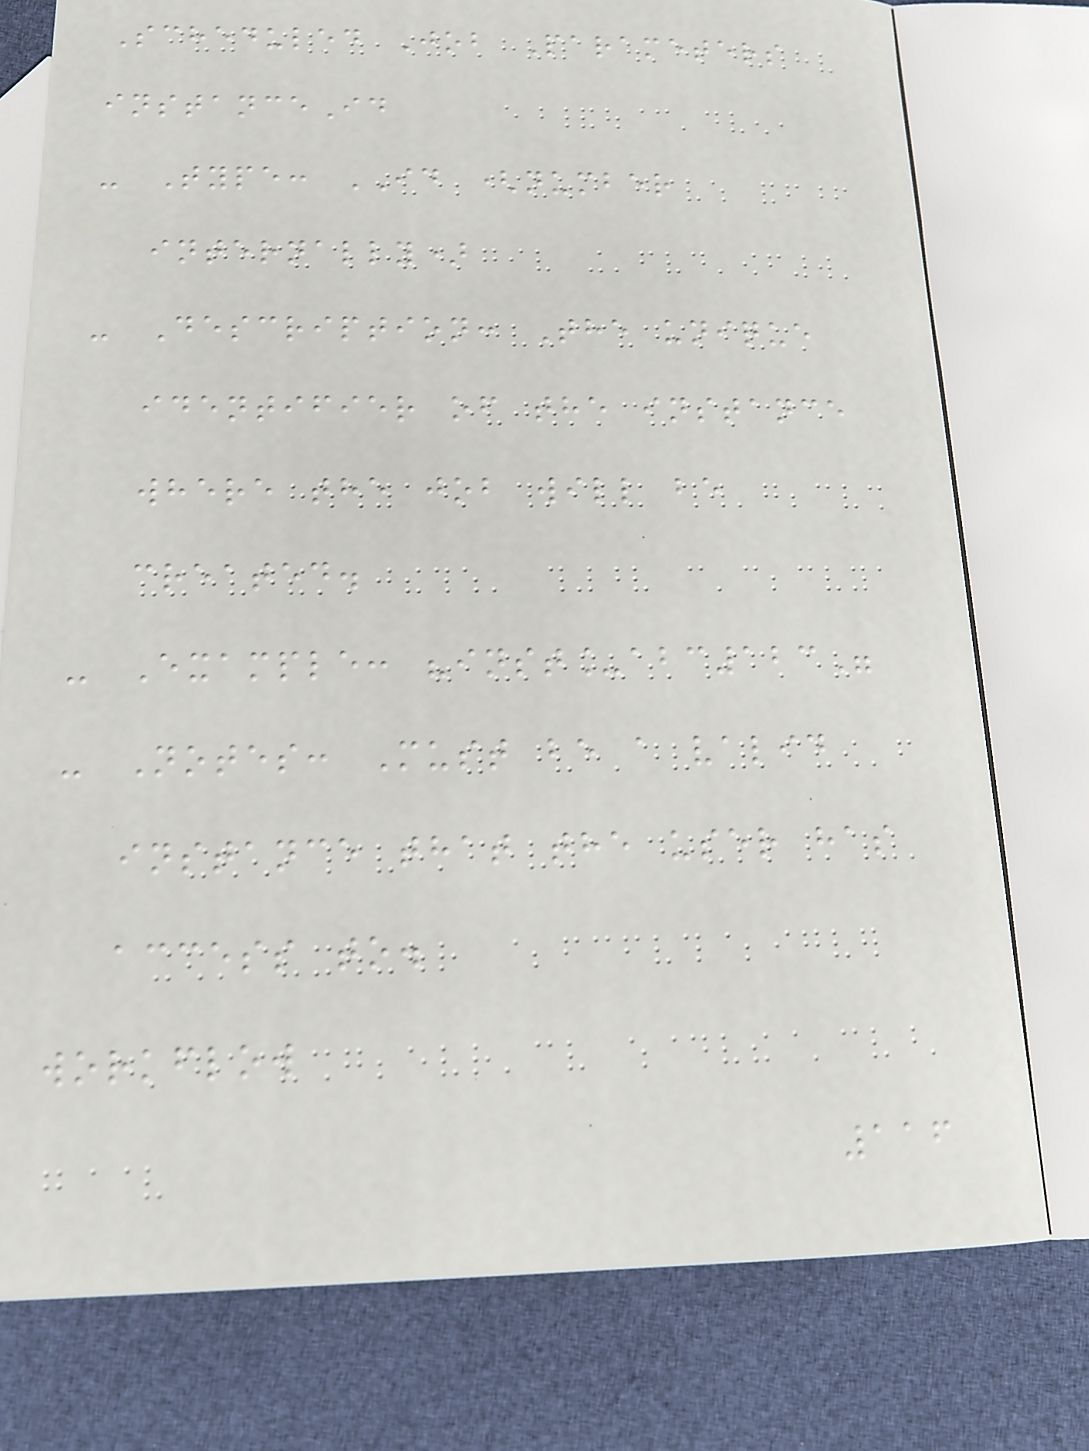Scheduled Job Parameters
instanceId
- Type: ID (number
internally)
- Description: The unique
identifier of the instance
where the job will be
created.
- Example: "inst_abc123"
- Notes: Must be a valid
instance that the user has
access to.
workflow
116
